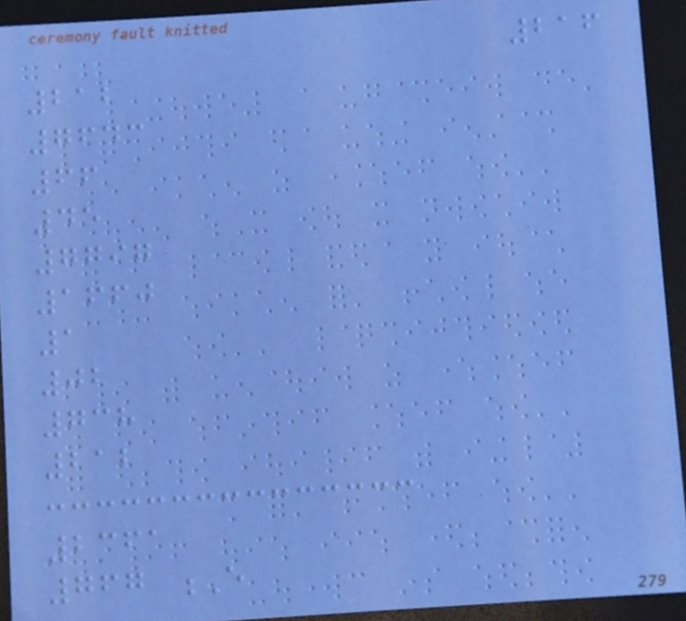216
212
7643
66
45
7797
1660
1
02
738
212
2361
767 E
